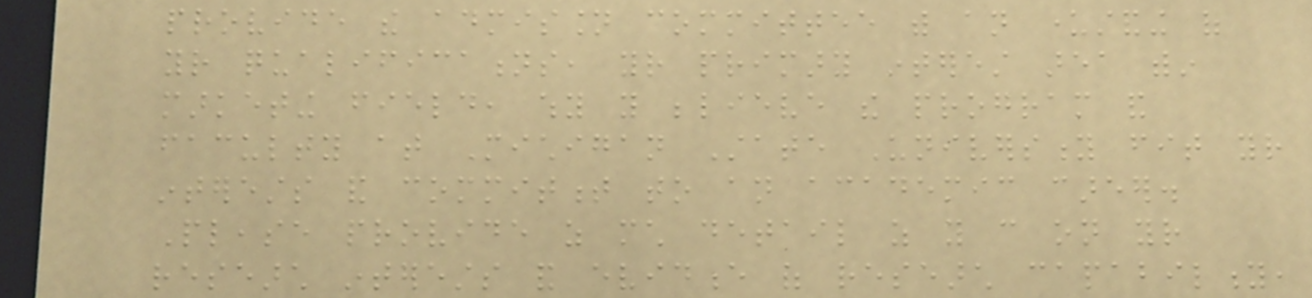provide the admission committee with an understanding of
your qualifications, your primary interest area within
marketing field, why you believe the program and
faculty at Michigan State University fit your
interests and commitment to an academic career.
Please provide as much detail as you can on your
research interests and evidence of research capability,
